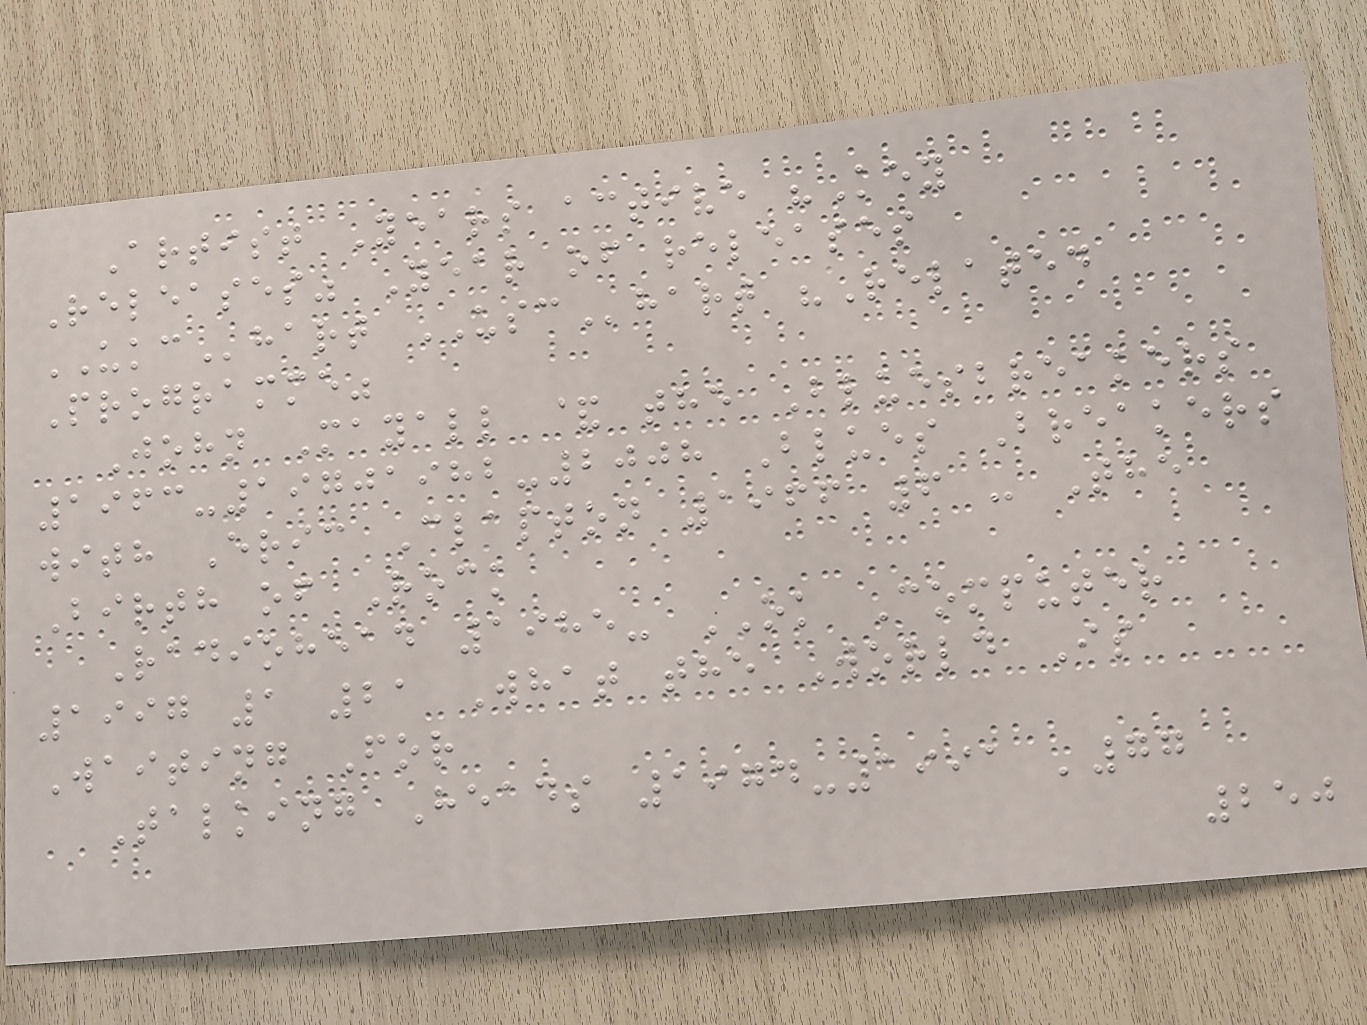Artist Years active "Key
Releases" Year of releases
UKChart USChart "Related
Programme"
John Mayall & the Bluesbreakers
1963-19701982-2008 Blues Breakers
with Eric Clapton 1966 6 - The
Birth of Rock
Radiohead 1985- OK Computer
1997 1 21 What the World Is
Waiting For
Talking Heads 1974-1991 '77
250
